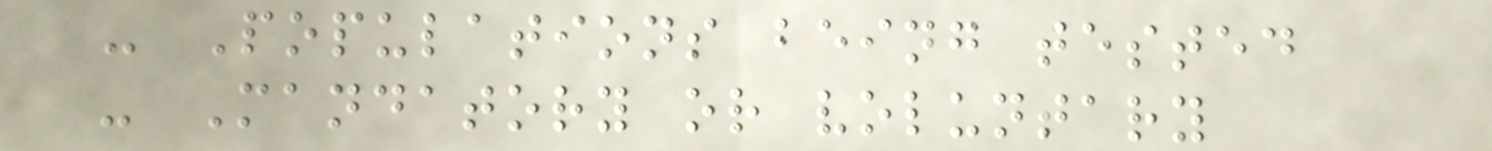- Populations being tested
- Mandatory or voluntary
